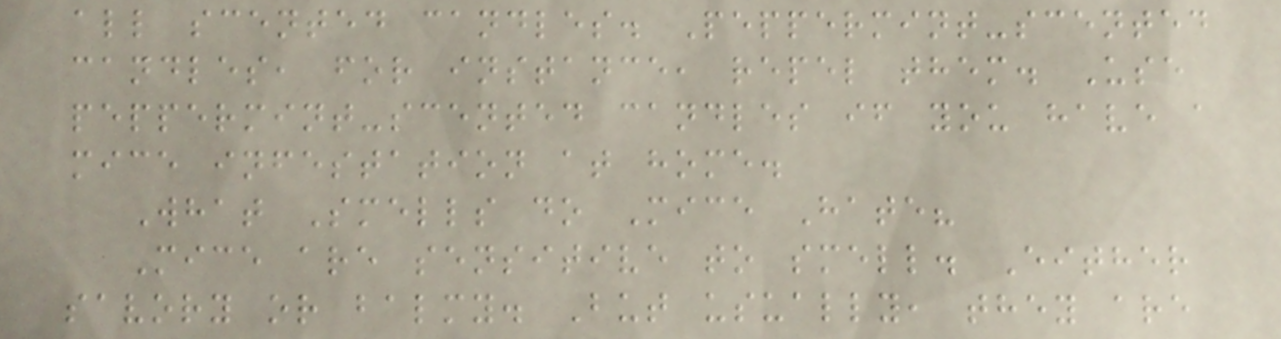all scented candles. Peppermint-scented
candles, for instance, repel them. Use
peppermint-scented candles if you have a
mice infestation at home.
What Smells do Mice Hate?
Mice are sensitive to smell. Either
savory or balmy. But usually, they are
